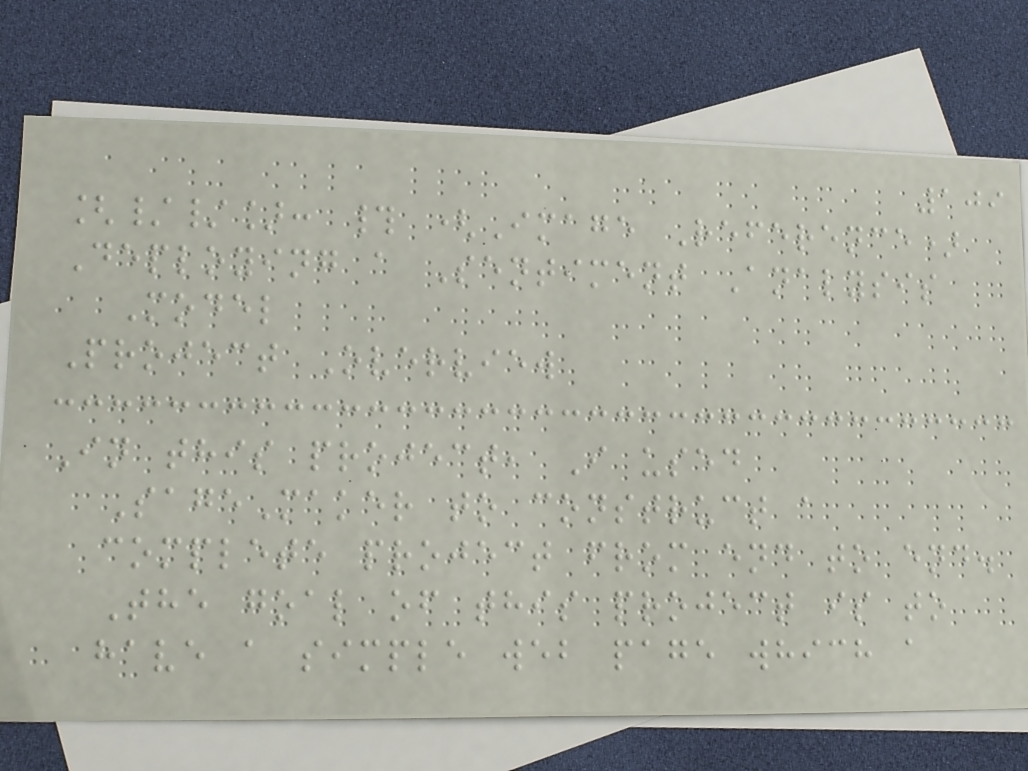109
[//]: # (Image Reference)
Deploying a Sentiment Analysis
Model
Project Overview
In this project, I used
SageMaker to construct a
complete project from end to end.
The goal of this project is to
have a simple web page which a
